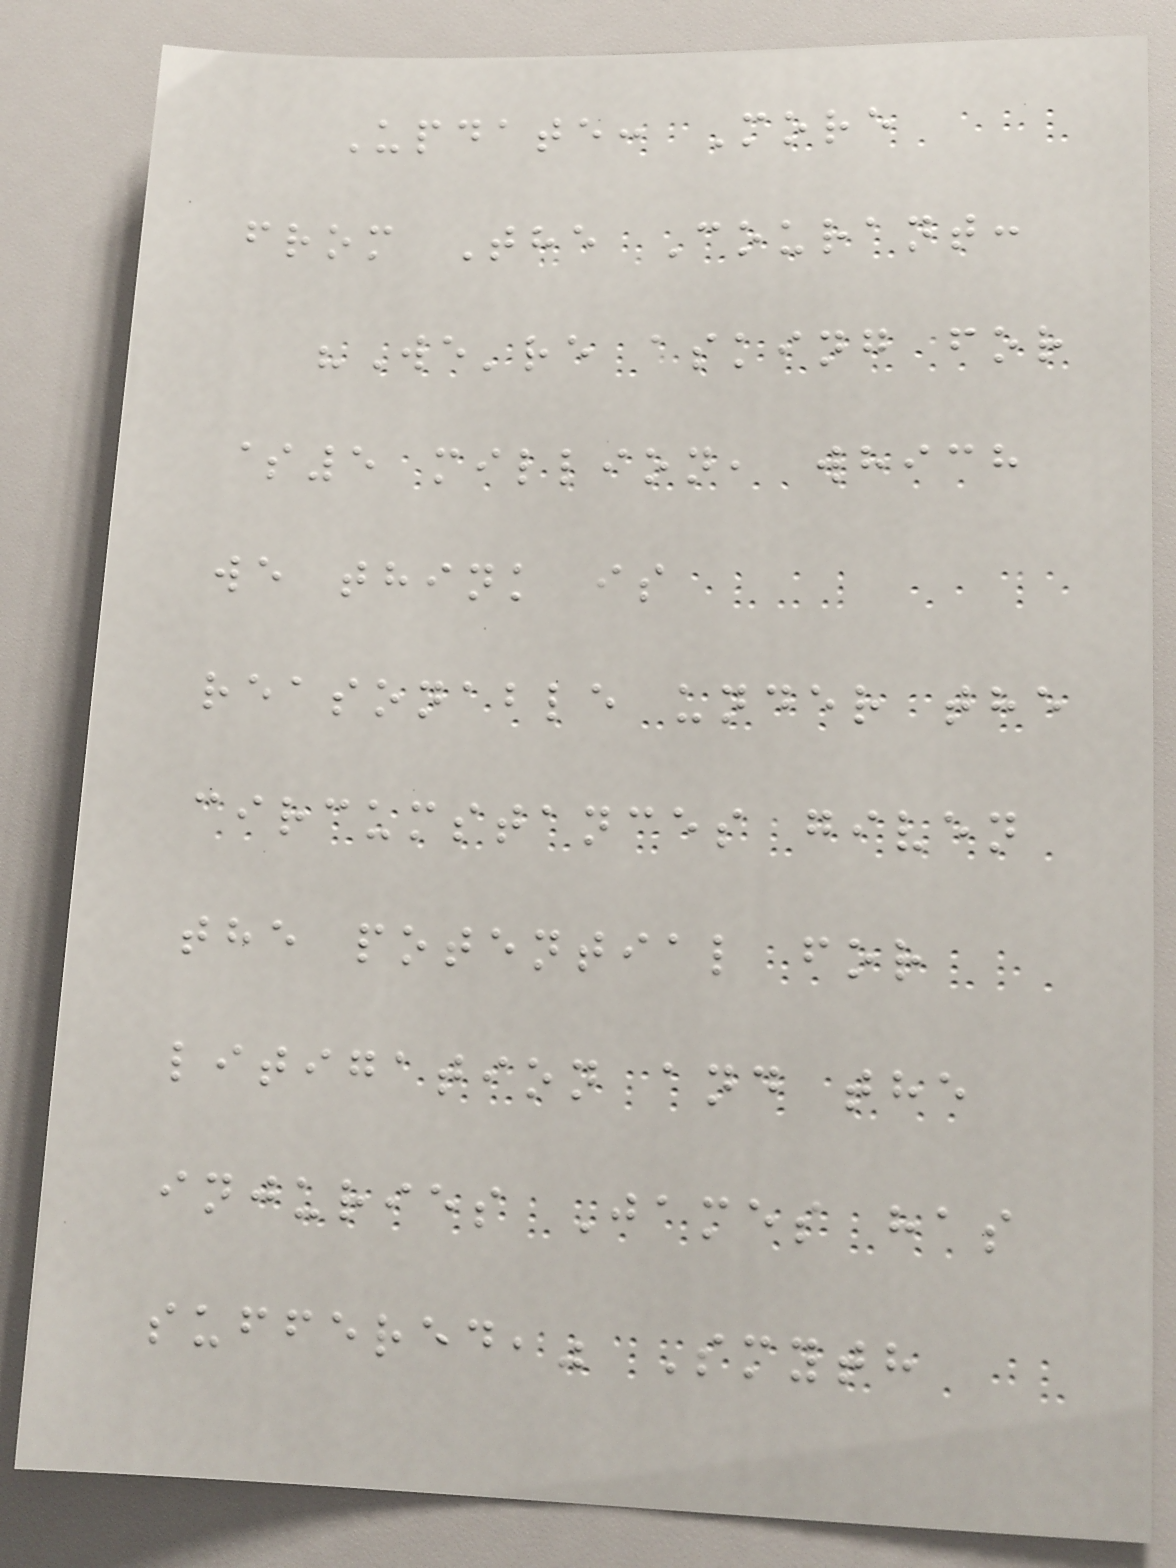Update: More
from The Courant:
"We're asking for
$5 million, which
we think is
reasonable under the
circumstances given
the potential for
litigation and the
injuries James has
suffered," Smyth
